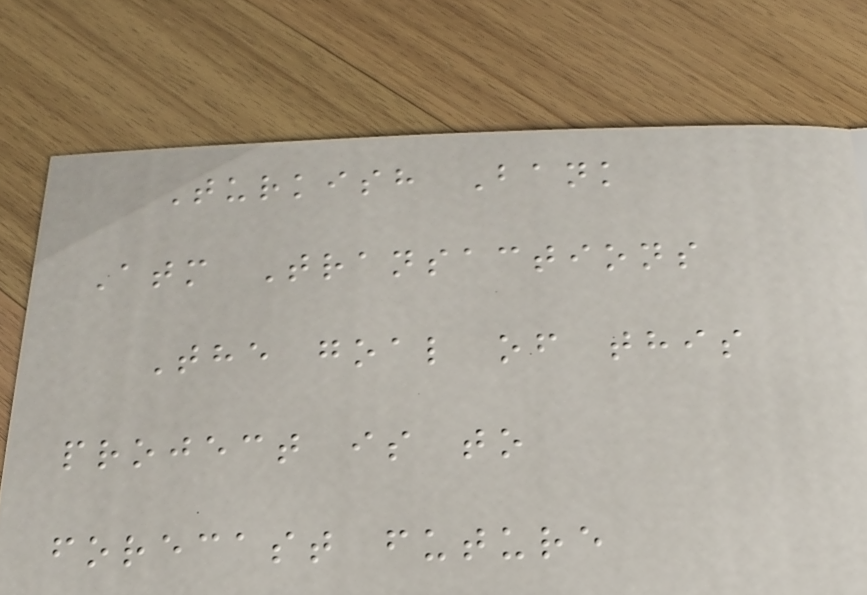Turkish Bank
Atm Transactions
The goal of this
project is to
forecast future
